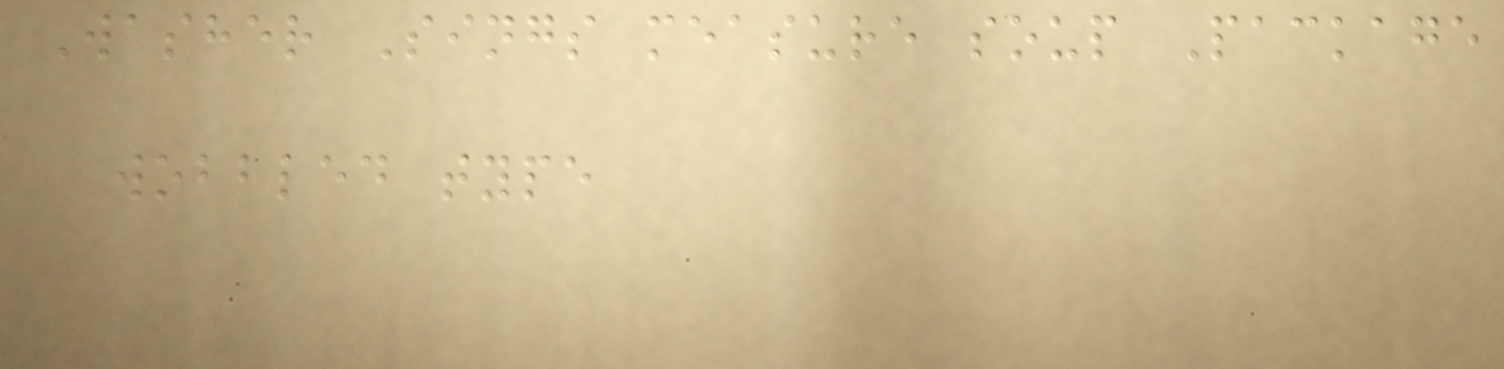Washer Sings measure soup Package
wobbled type
